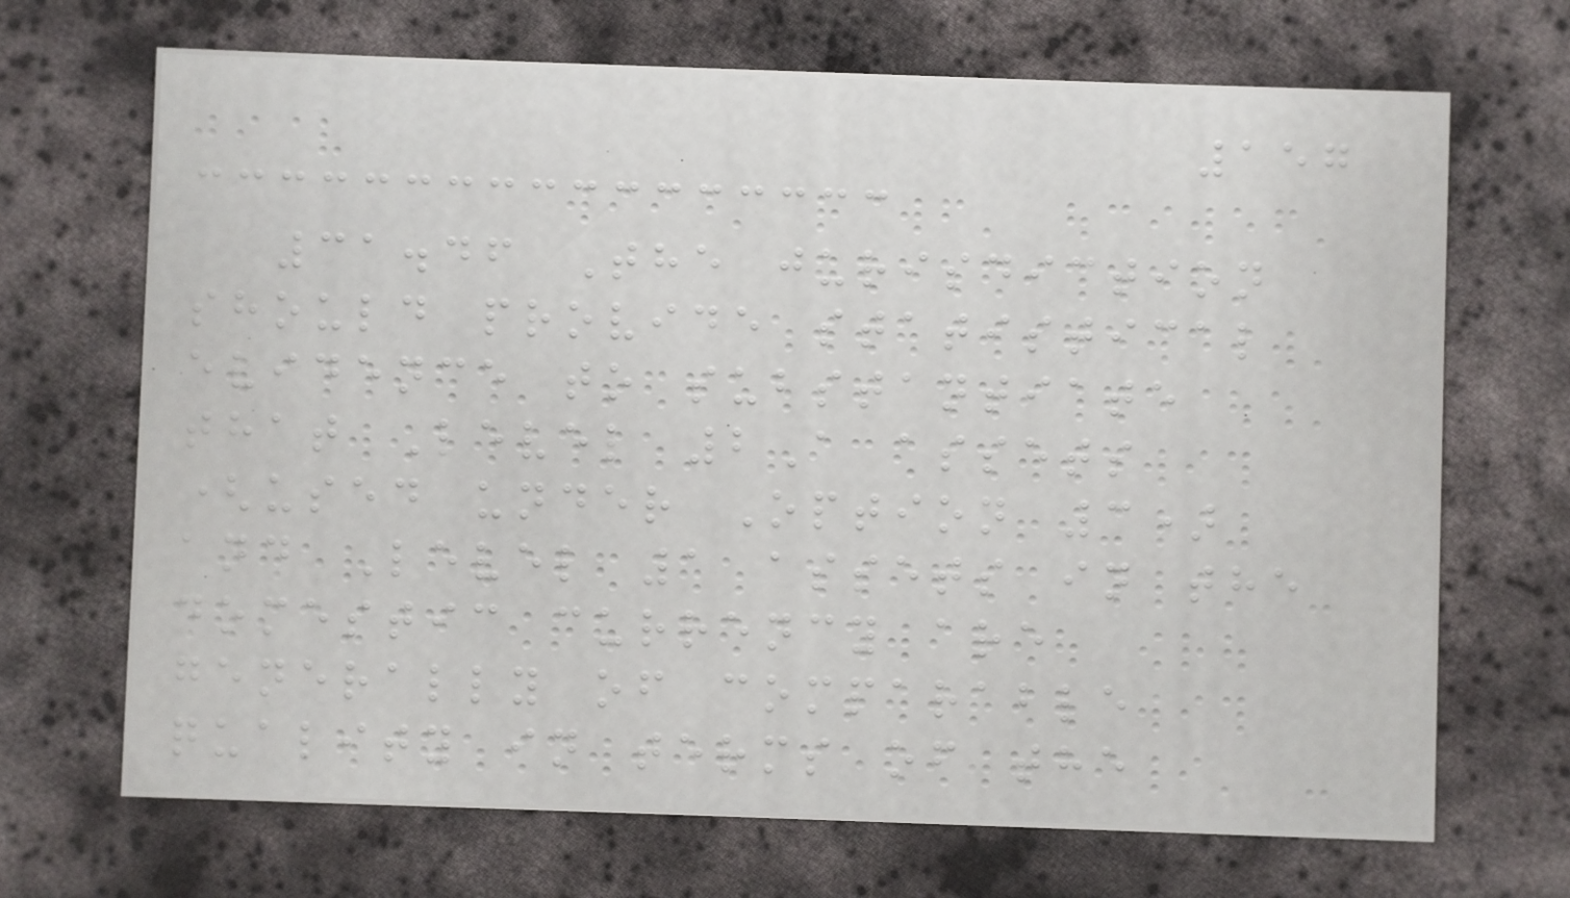157
31.46 The jurisdiction
should provide statistical
evidence to substantiate
that Level 2A assets
(used under Option 3)
and Level 1 assets in the
domestic currency are
generally of comparable
quality in terms of the
